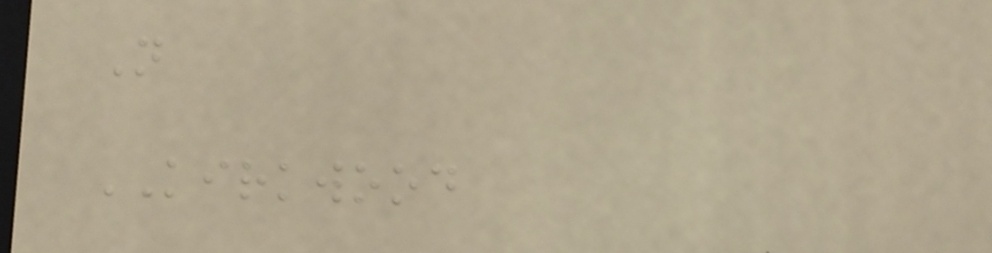N
KIRKWOOD
